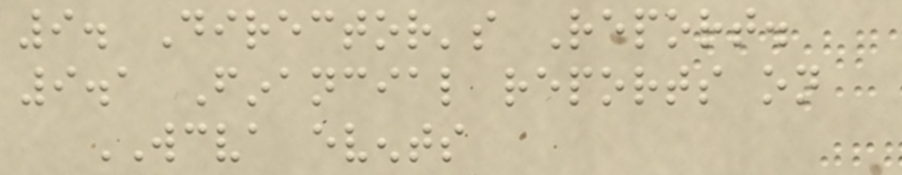9. Director's Report.
9.1 Financial reports on
WCVA events
